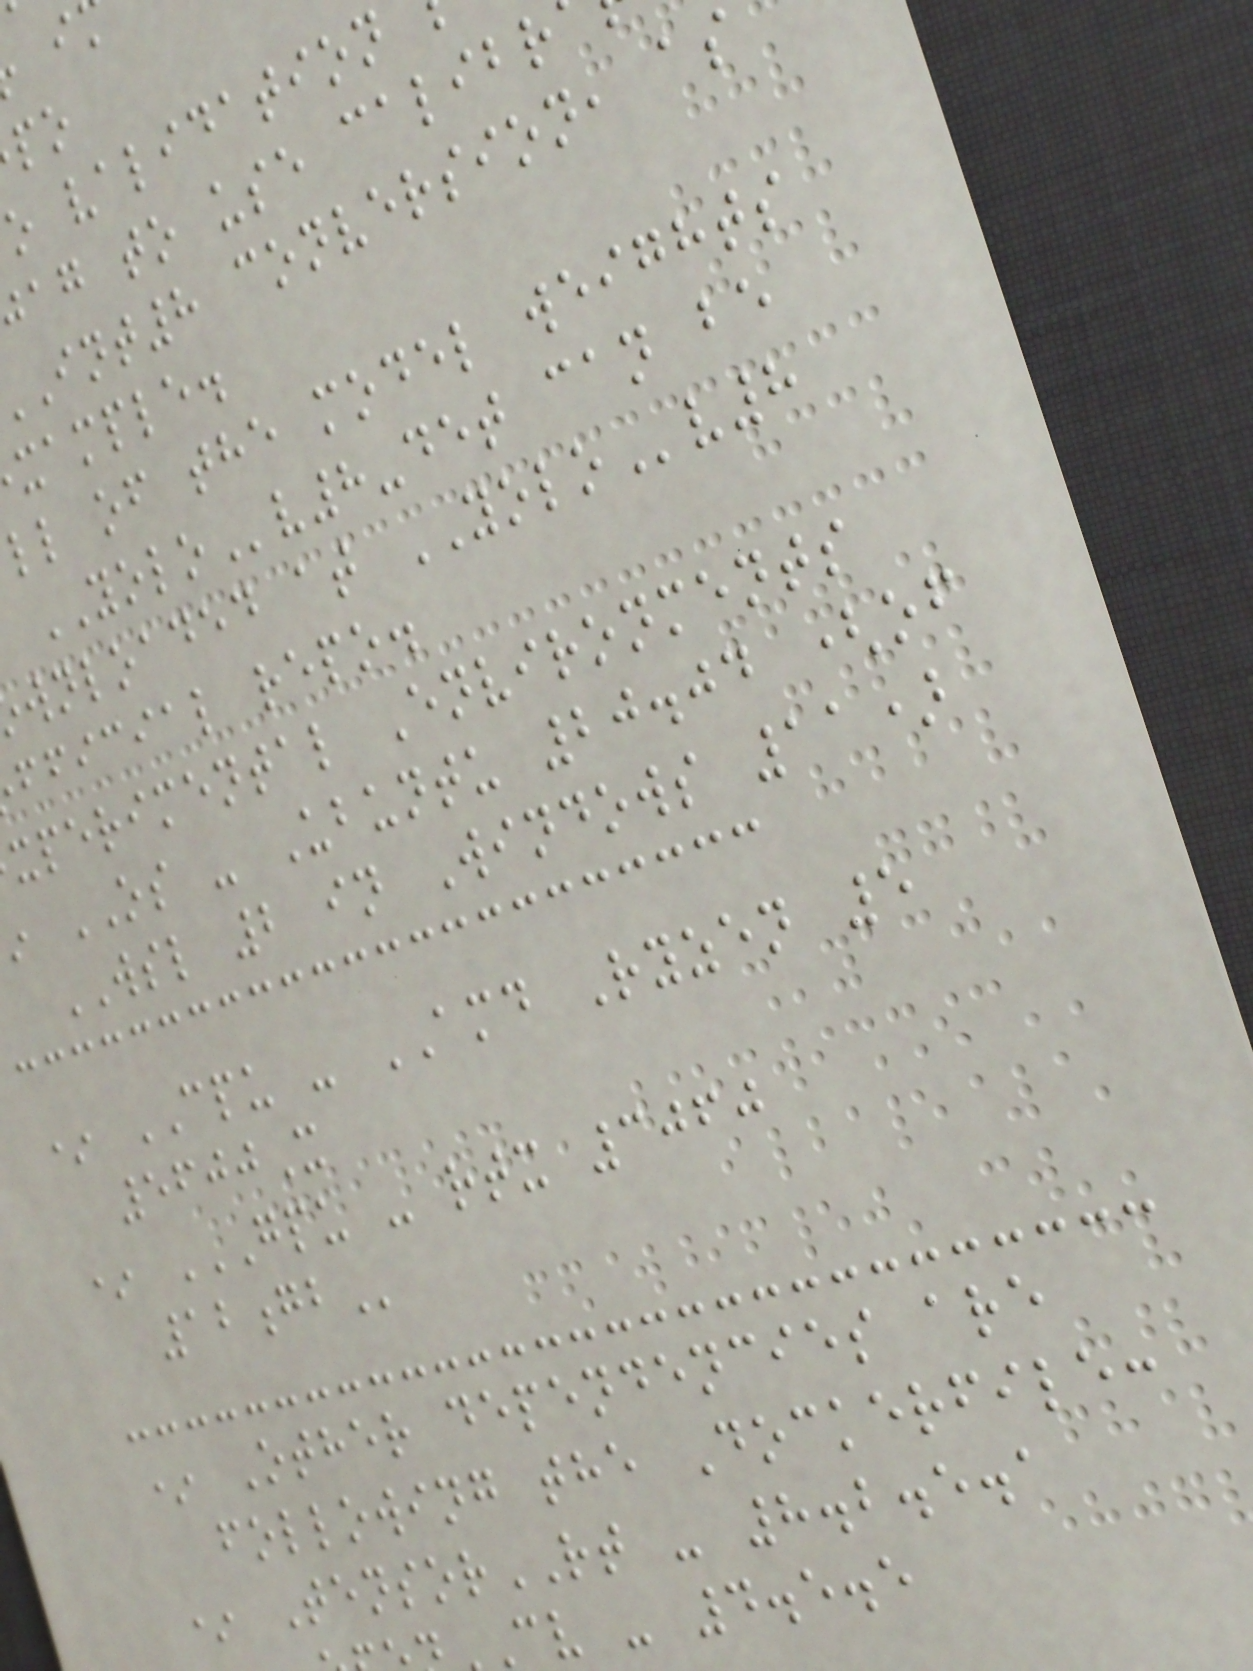o validation
ag to use calibr
int8 conversion, as
xample.
ll of the model weights
YOLOv8-det can be
wnloaded at YOLOv8
fficial repo.
xperimental Environments
OS - Ubuntu 20.04 (of
WSL 2 in Windows 11)
* CPU - AMD Ryzen 5
5600X
* GPU - RTX 3060
* Other dependencies are
following the Dockerfile:
* TensorRT - 8.2.5.1
cv - 4.5.5
